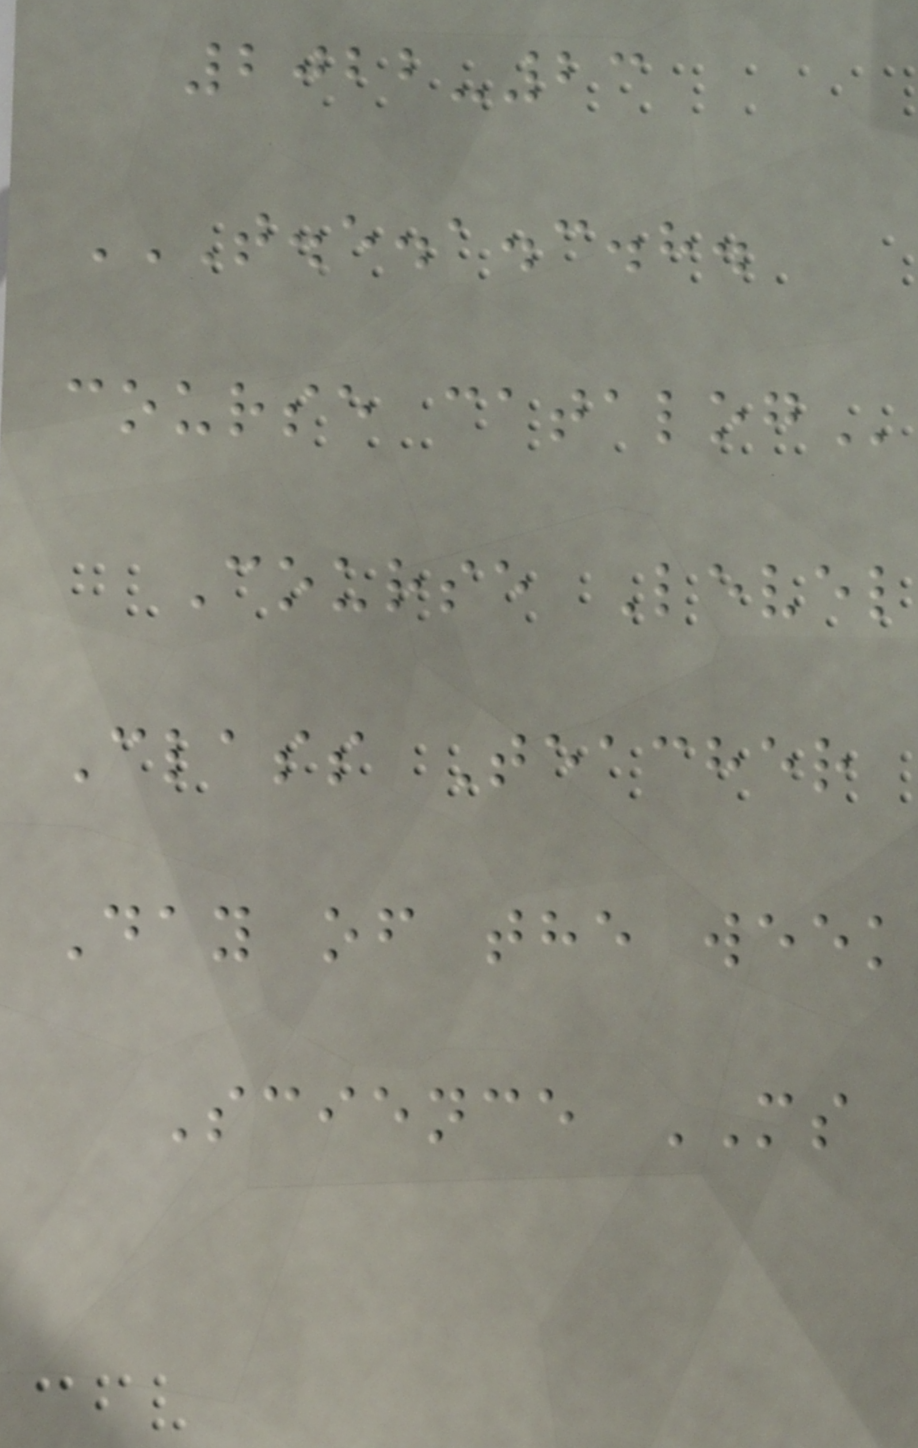2022-23
T.E.A.C.H.
COURSE CATALOG
Course Level
Class Teacher
Day of the week
Science MS
